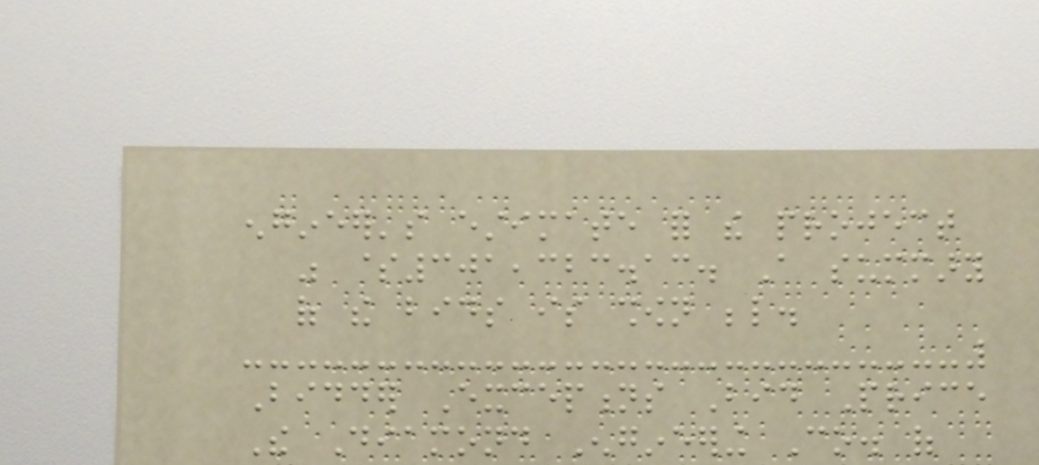engineer's estimate for the project
was $301,323.13. A summary
of the bids is shown below.
Bidder Exceptions Bid Price
The Diamond Engineering Co. of
